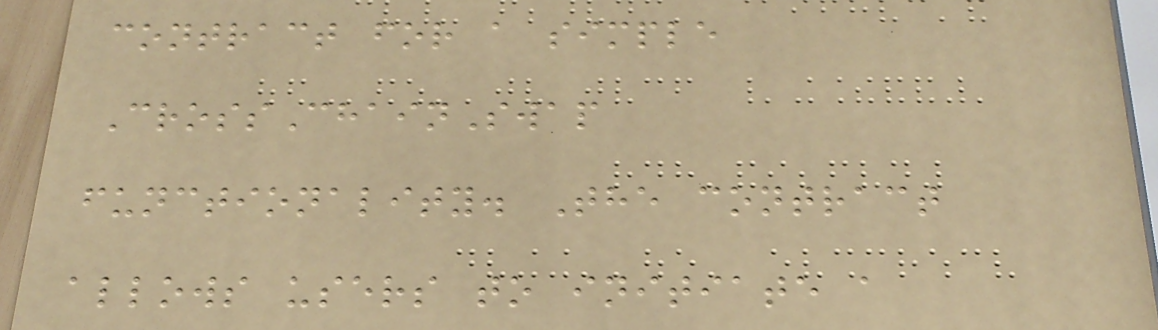contract for a simple
CrossChainSwap
functionality. The contract
allows users to initiate a
